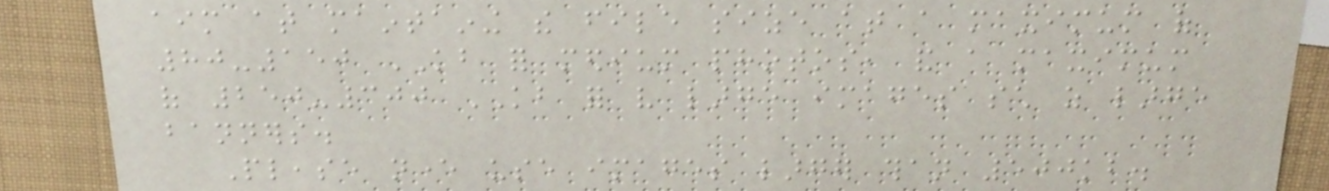aim at maintaining the file size at a maximum of
80-150 KB for medium photos, and a maximum
of 250-300 KB for very large images such as large
banners.
Please never use images larger than 500kb.
